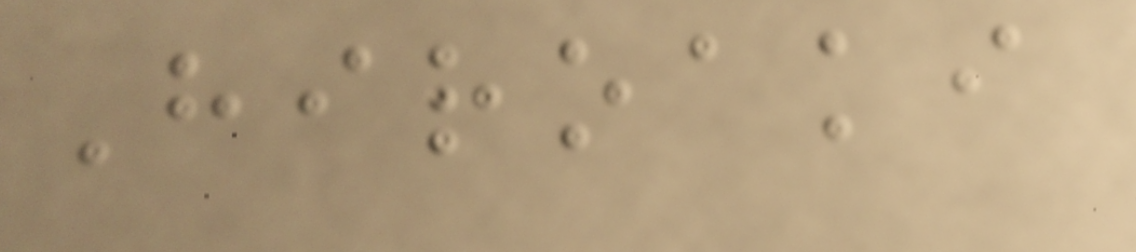Hiroaki
